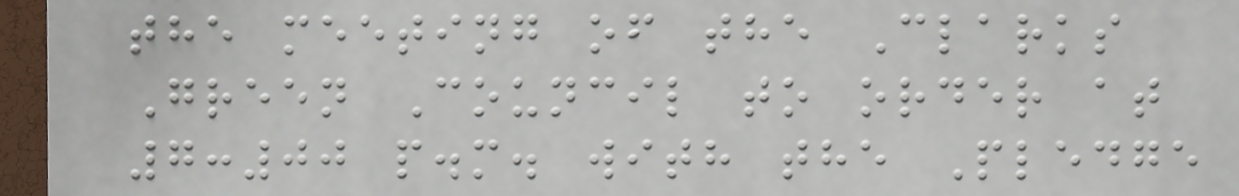the meeting of the Clarks
Green Council to order at
7:00 p.m. with the Pledge
